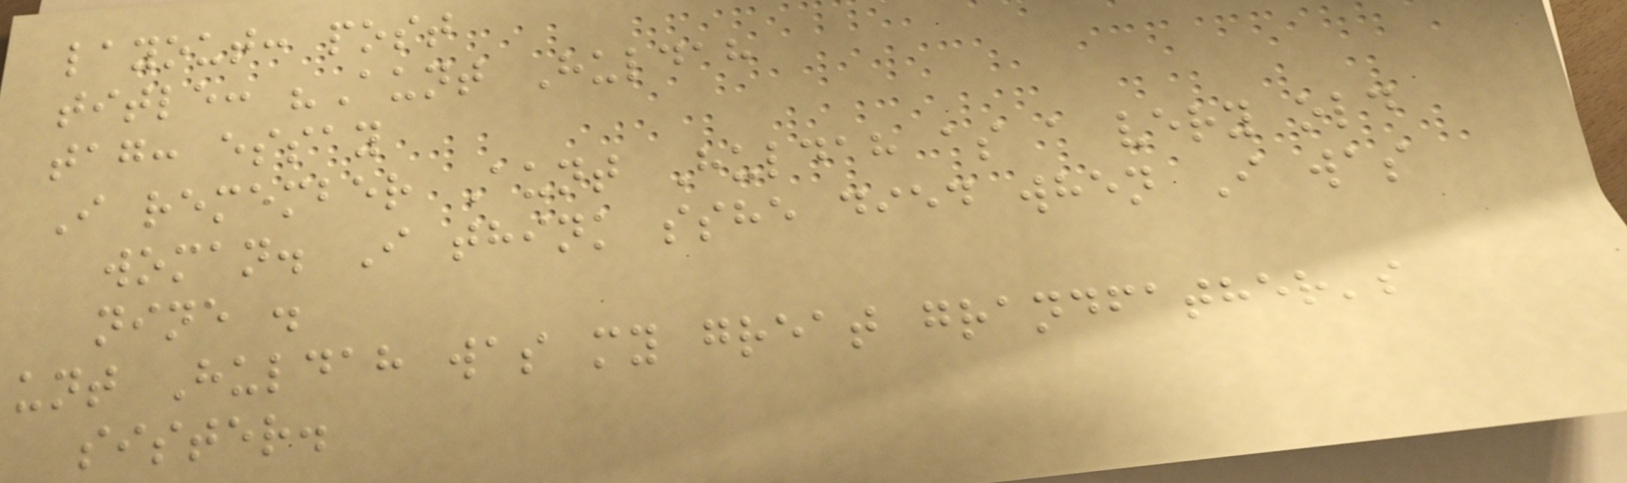layout: post
title: "Aunt Huldah
tag: essay
I remember Aunt Huldah as a very old
woman. I think sshe died when I was
nine .
unt Huldah was my great grandfather's
sister.
